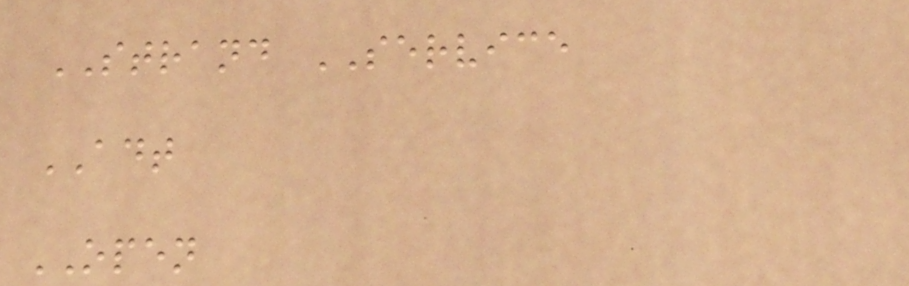STRAND SERVICE
ADT
OPEN
